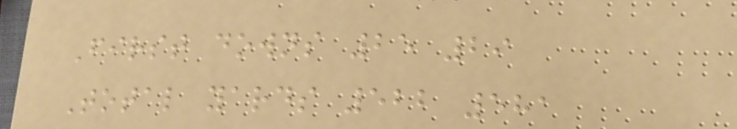First downs 25 29
Total yards 522 581
